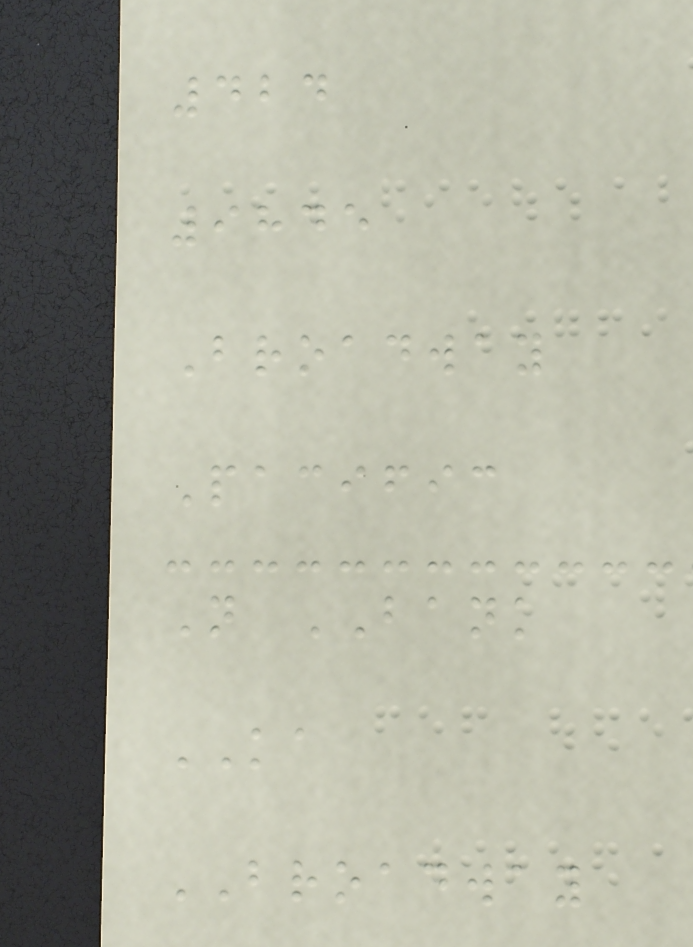424
9845
Broadway
Pacific
N BANK
KA
BROADWAY
